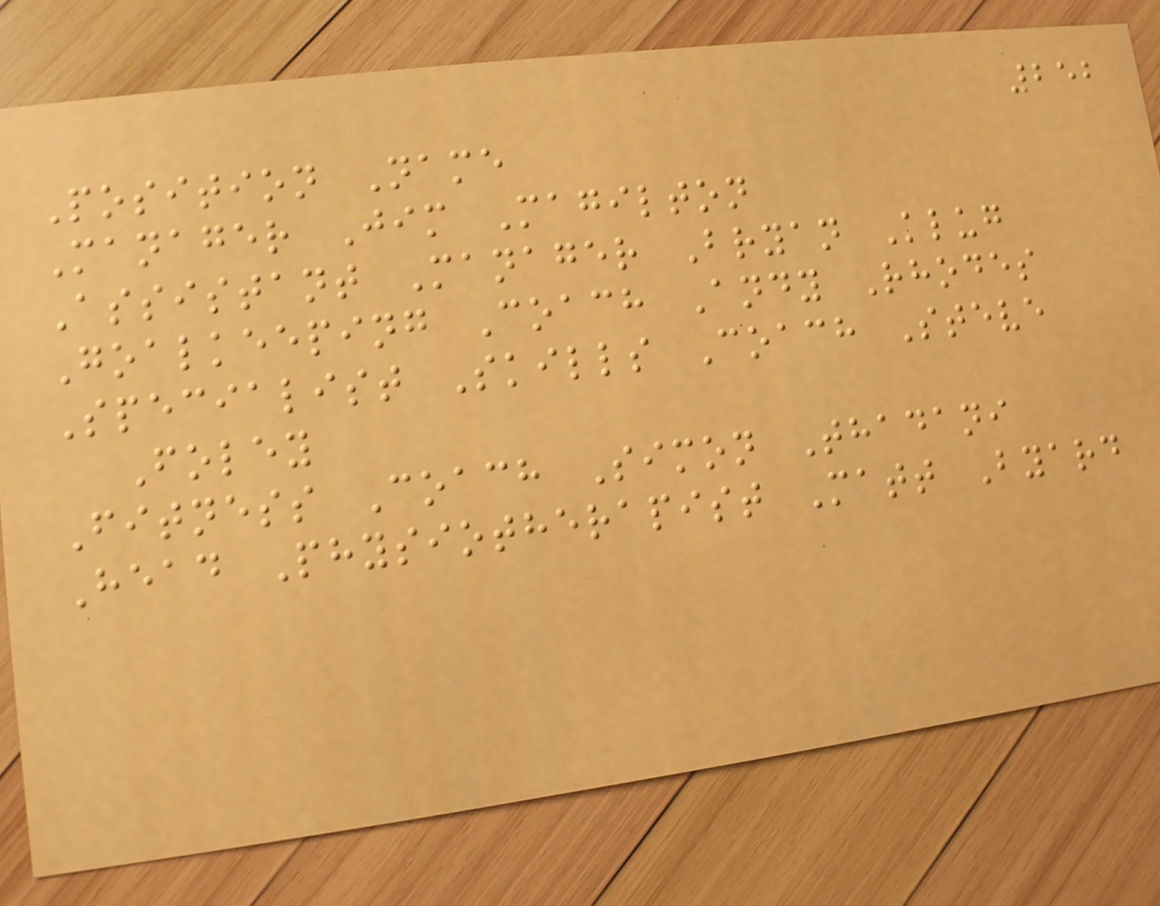252
Position Name
Manager Jim Magilton
Assistant Manager Bryan Klug
Goalkeeping Coach Andy Rhodes
Specialist Skills Coach Steve
Foley
Fitness Coach Simon Thadani
Head Physiotherapist Matt Byard
